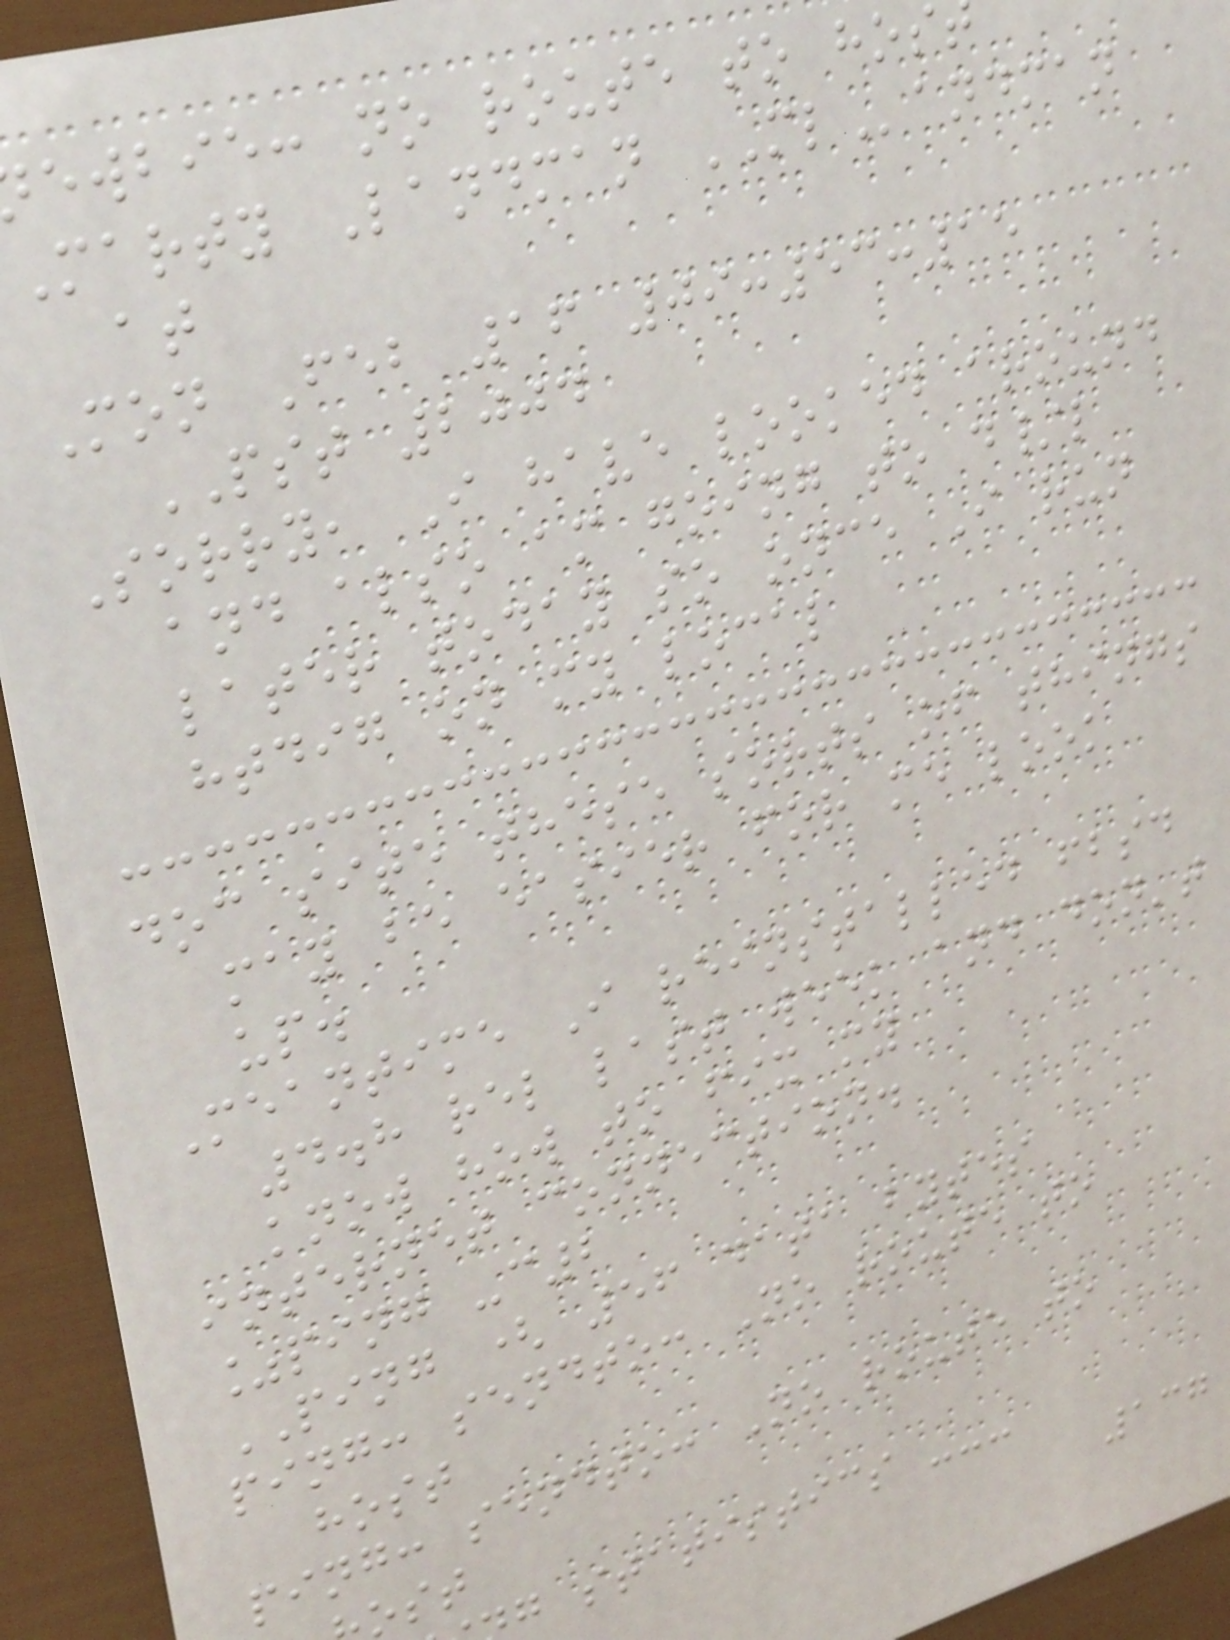ewbie: no route to hos
Marty Landman MLandman
at
Mon Feb 16 09:53:15
PST 2004
Sorry, I have looked around
and also am going to d/l
later today so once I run
htdig on my local
doc site these sorts of things
may be easier for me look
up.
Meantime I reinstalled fbsd
4.8 rel last week and don't
know how to fix my
internet connection.
%ping -c2
PING ( 56 data bytes
ping: sendto: No route to
host
ping: sendto: No route to
g statistics ---
137
